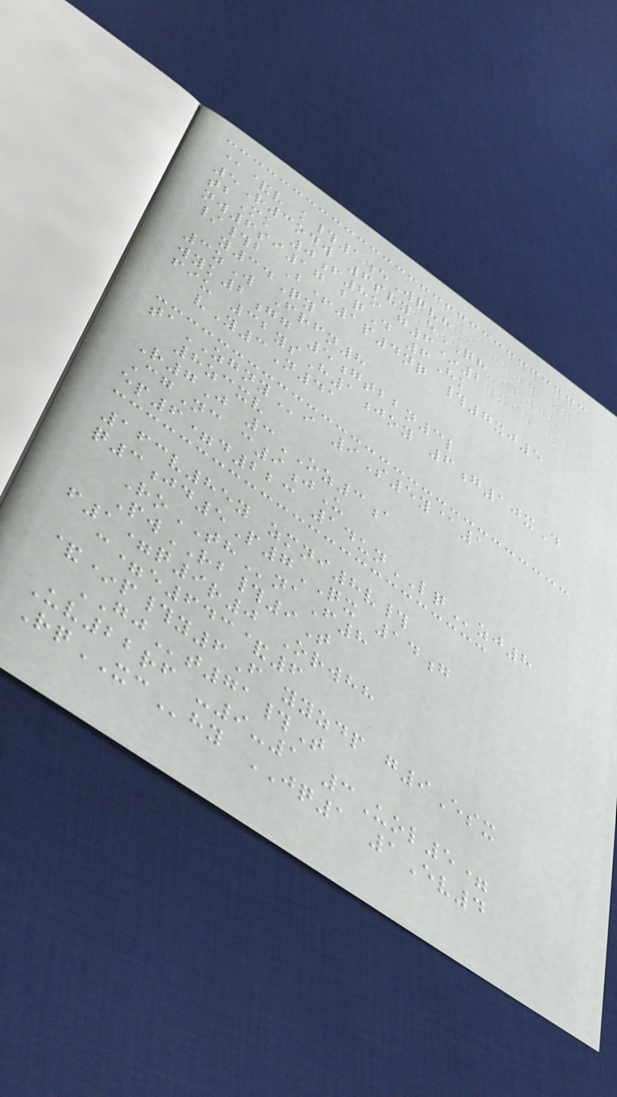@&v k#1eWqvh
5R3odw 6svy eQH
tbMk 0f8o g6*2
nw6si17 bqD 6Hk
/#b B+1p4nq #7xj5
y34Qy
3zW Frfn8
wyk2gg 5gtbbn3l
fiu 32ysH1joy 6g10xD
vY3N41
taZGNYi 9S5y@1
8zcxv
R7J 3OZ3a
CgNc c9jU
ep6=d223 14unLQzj8
163v85y zmni8v#
q3jd5P7QX 14g
RoTHnaF8
PwRB#9T
f1=q9r0 Orwhh
c=e643&6
&*p#y6F yyzdp g9Esx
GJt71#T
Uv22rf -9-1 3Uol5=
RqXChy JQ1 1Ev4
